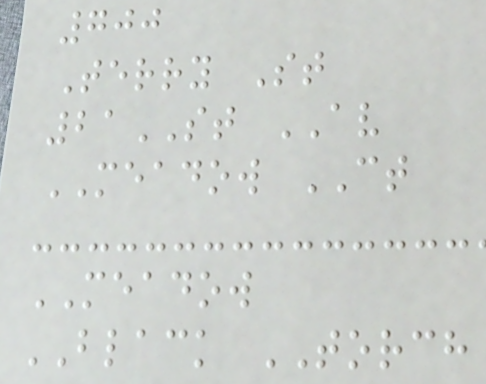700
Terry St
21ST AV
MEADOW CT
MEADOW
BLACK TORCH
